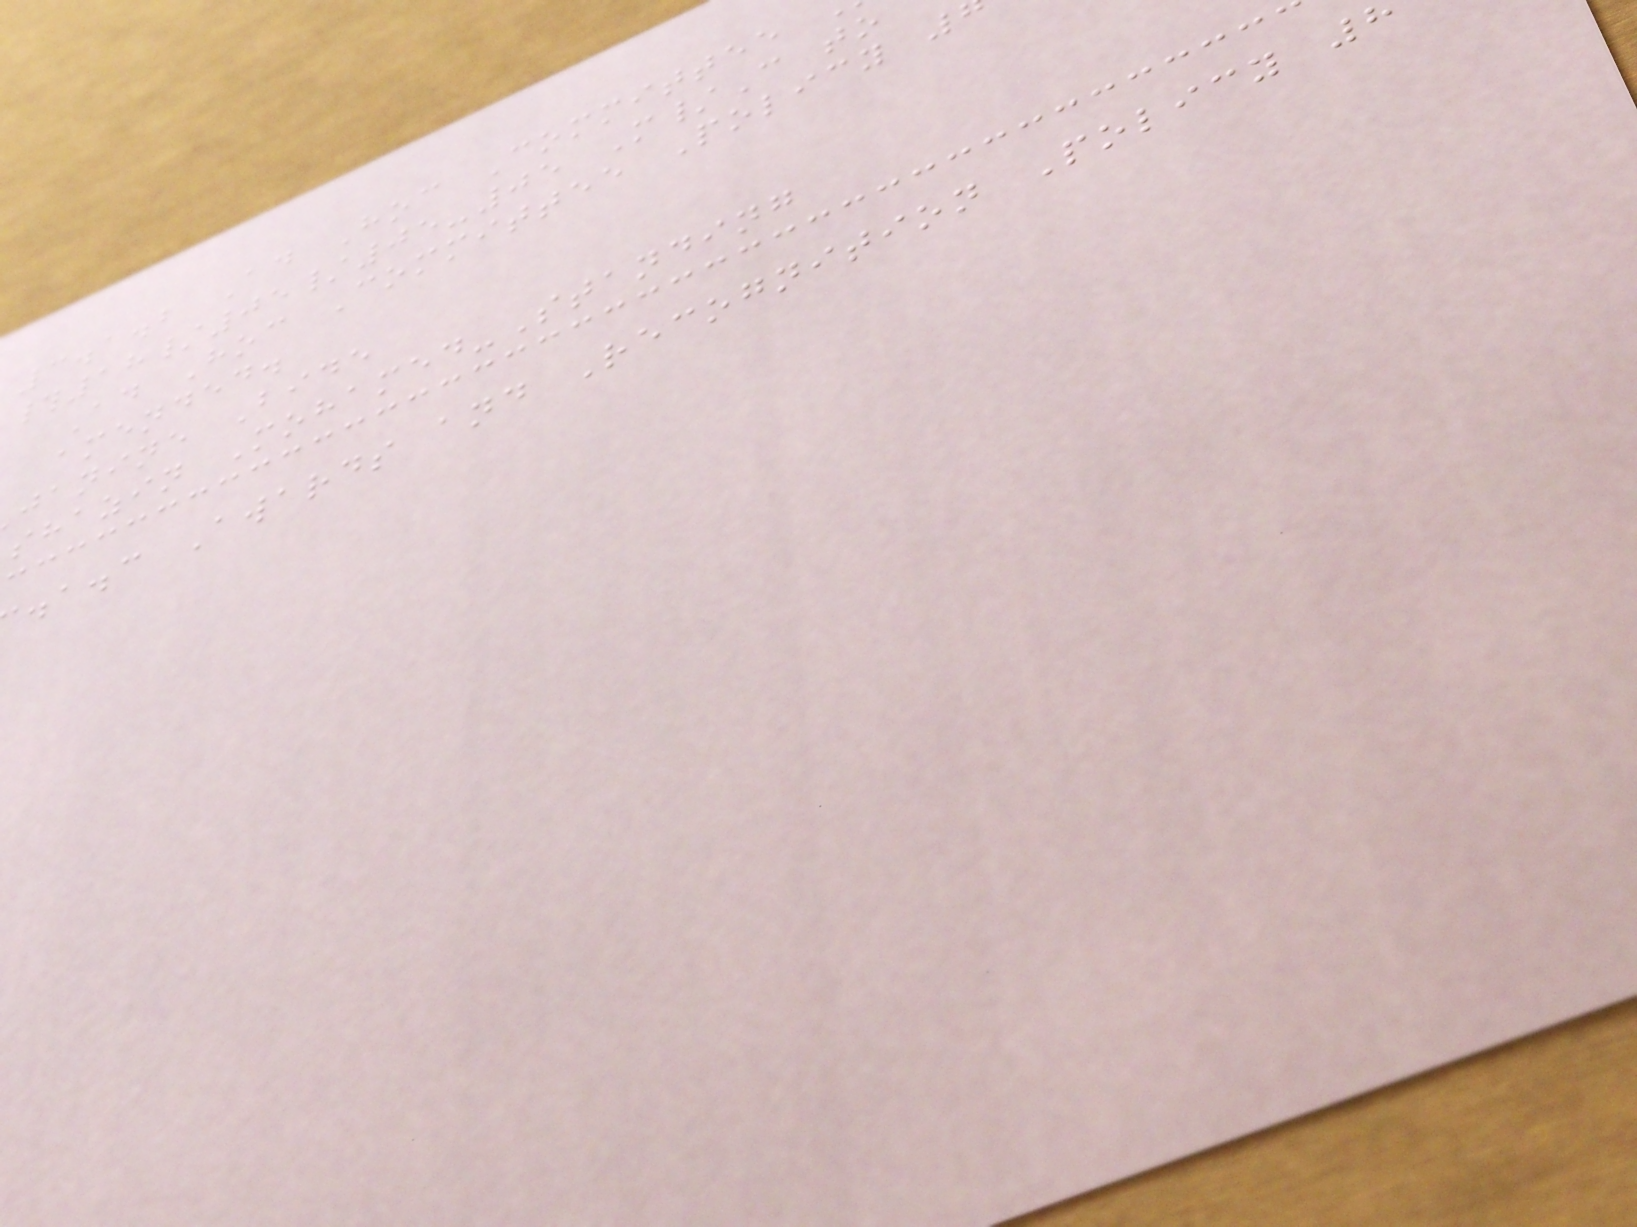3.1.2 Ad Hoc Committee
#18/05/05-05 M/C to
Ad Hoc Committee Policy
amended.
janine Bide
shazin Mohamed-Standing
.a.c Awards and Recognition Policy
